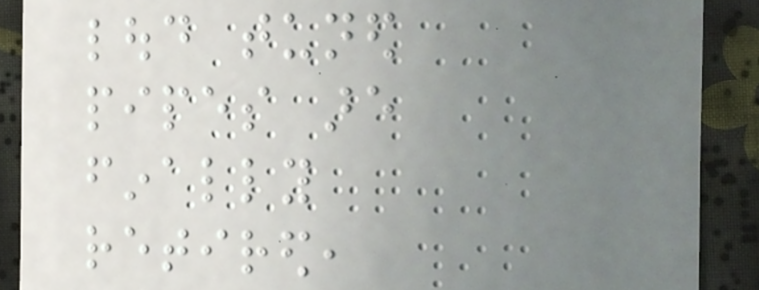loud tuned
pipes are
finally
retired,
